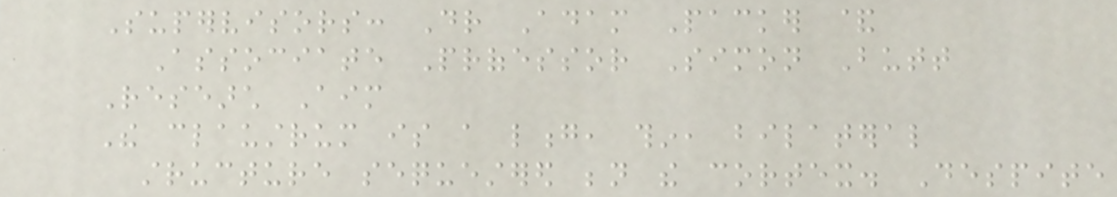Supervisors: Dr Adam Packer &
Associate Professor Simon Butt
Research Aim
The claustrum is a long, thin, bilateral
structure sequestered beneath the cortex. Despite
